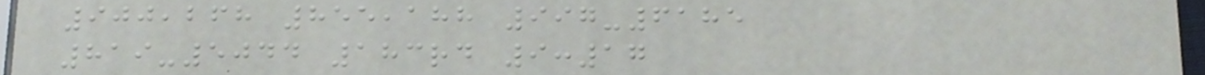900,268 855,188 997-6185
819-5044 183rd 9:17
